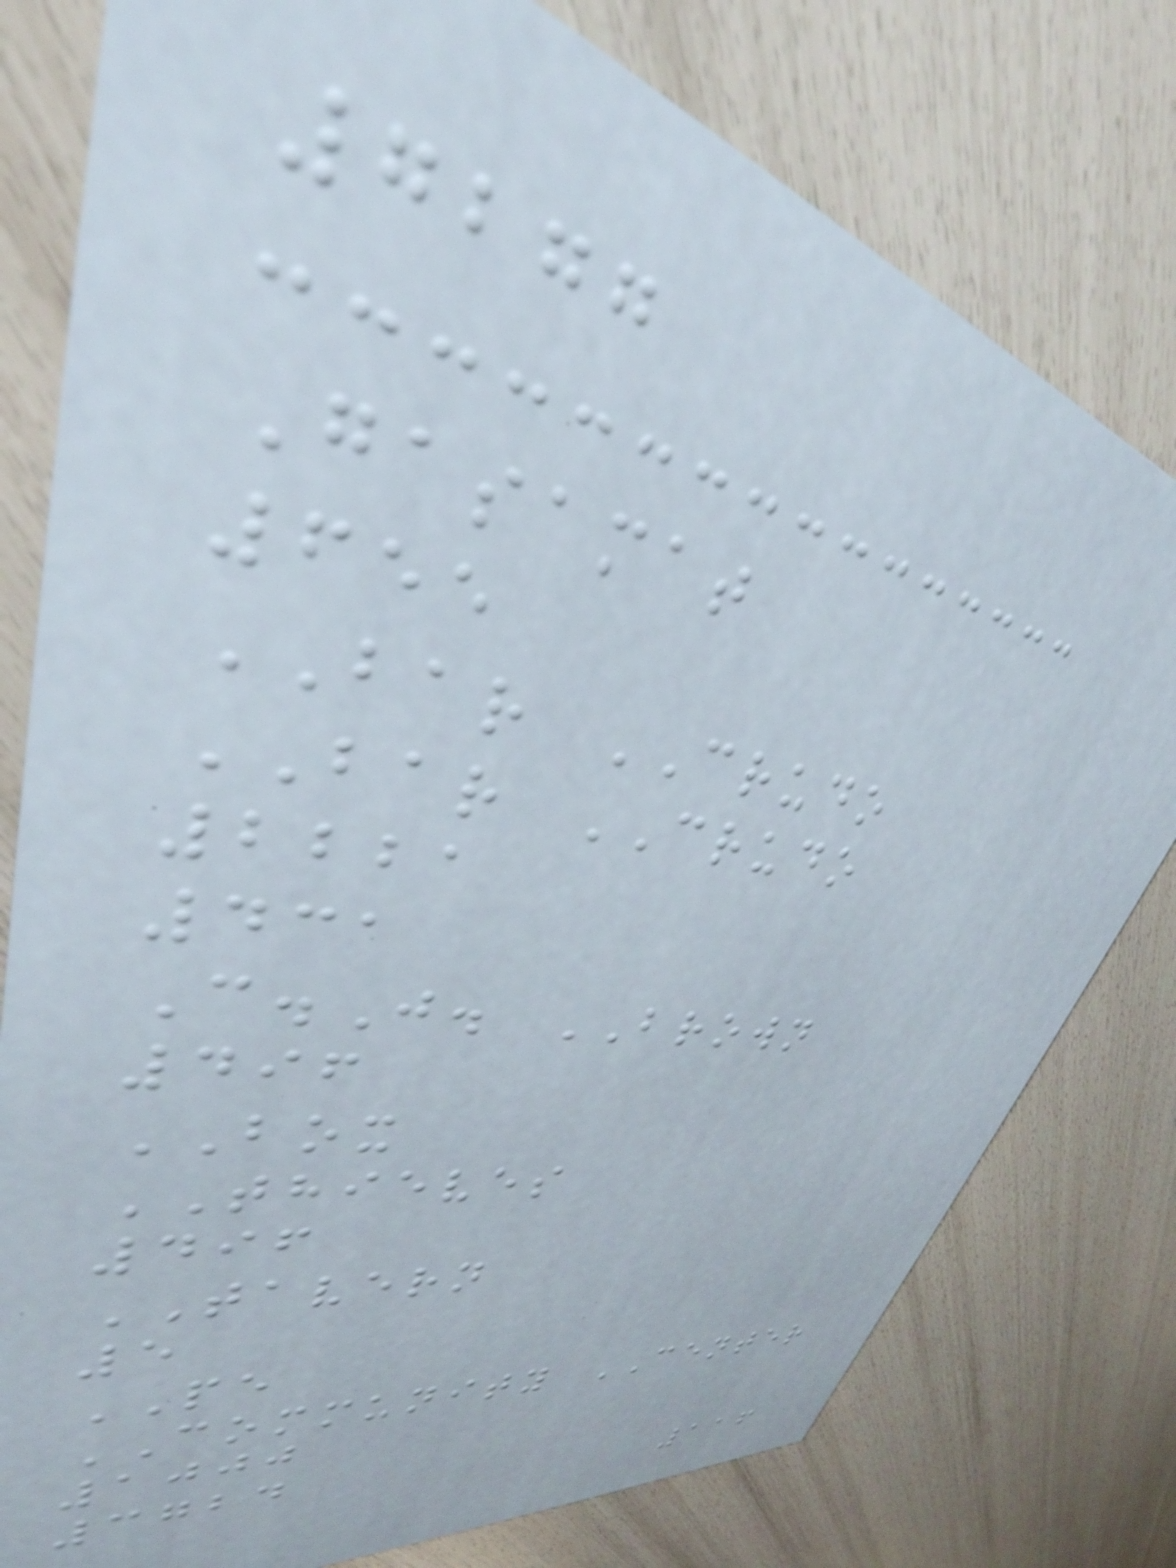7277
Gasamat
655
BAR CRUDO
BAR CRUDO
2221
431
C.J. BROWN
496
BOX
THIEVES
496
TAVERN
5
PE
COMMUNITY CENTER
1000
3724
116
